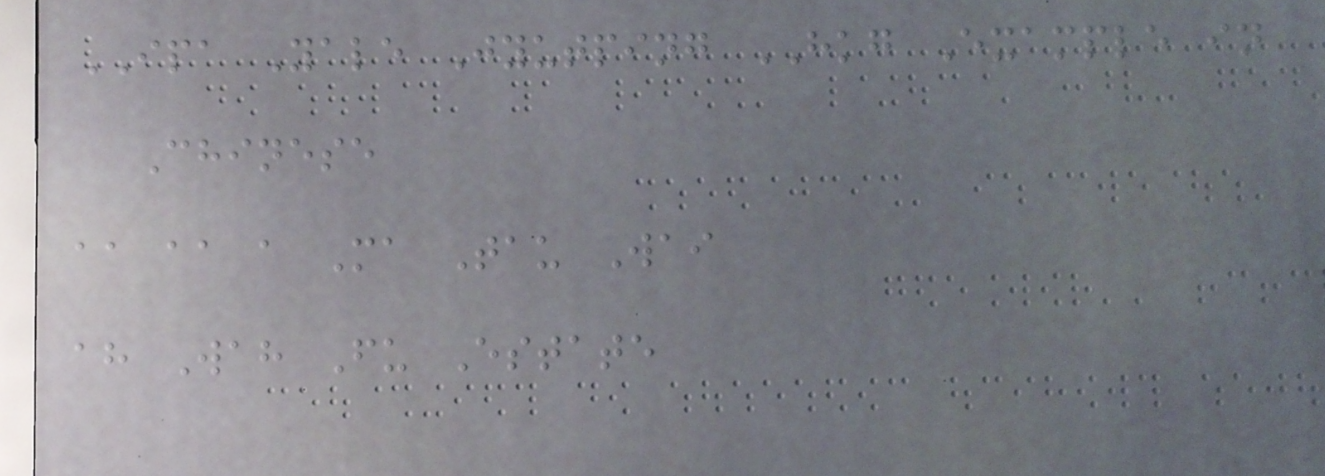IPA Yale Jyutping HKG Example in
Chinese
aa aa a Ma Tau Wai
ah Wah Fu Estate
